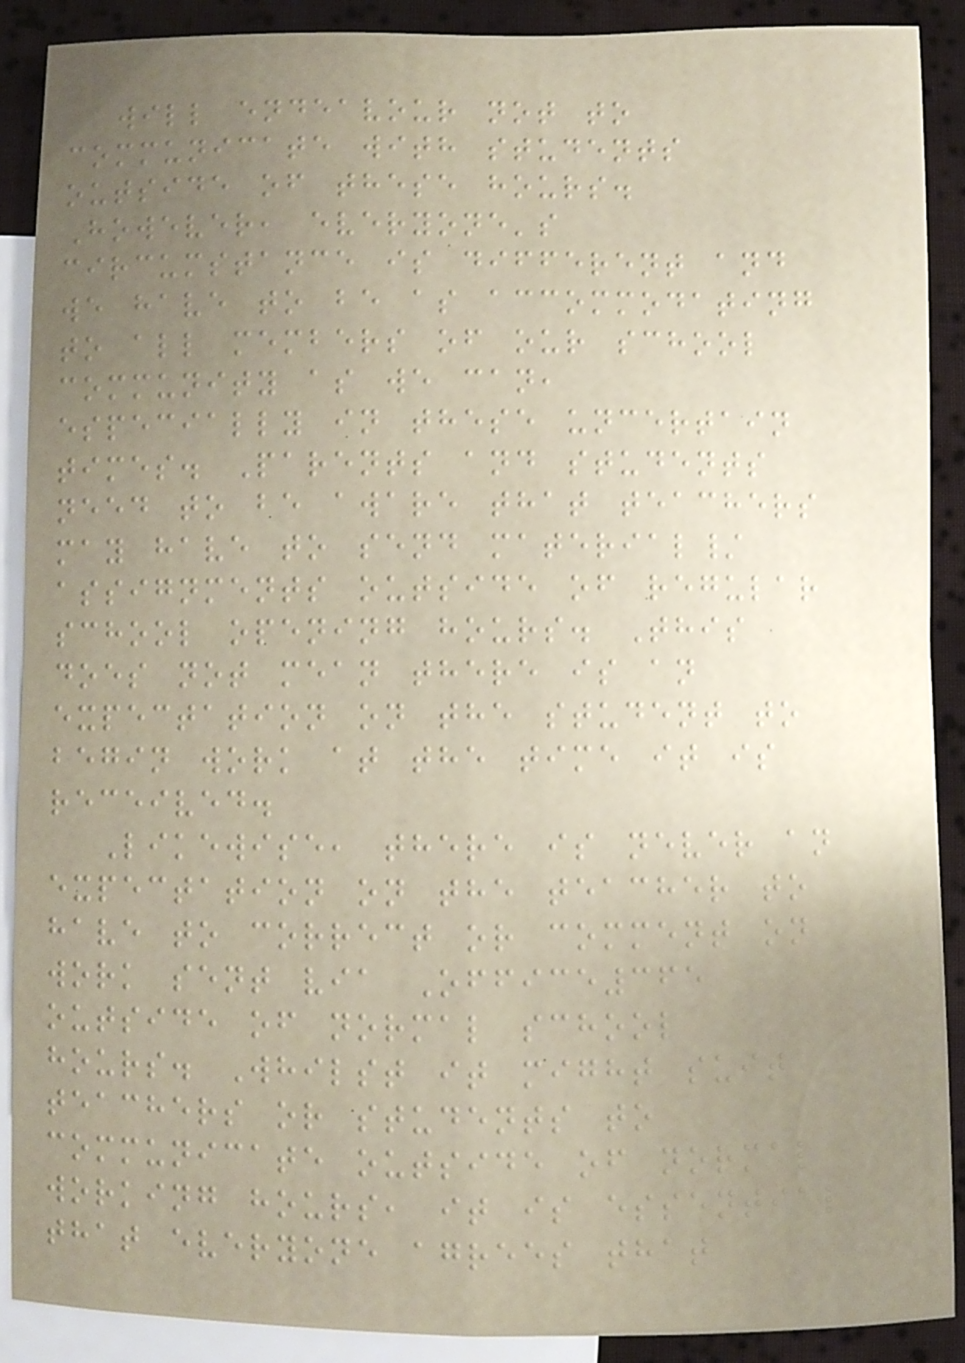will endeavour not to
communicate with students
outside of these hours.
However, everyone's
circumstance is different and
we have to be as accommodating
to all members of our school
community as we can,
especially in these uncertain
times. Parents and students
need to be aware that teachers
may have to send material/
assignments outside of regular
school opening hours. This
does not mean there is an
expectation on the student to
begin work at the time it is
received.
Likewise, there is never an
expectation on the teacher to
have to correct or comment on
work sent via Office365
outside of normal school
hours. Whilst it might suit
teachers or students to
communicate outside of normal
working hours, it is essential
that everyone agrees that
